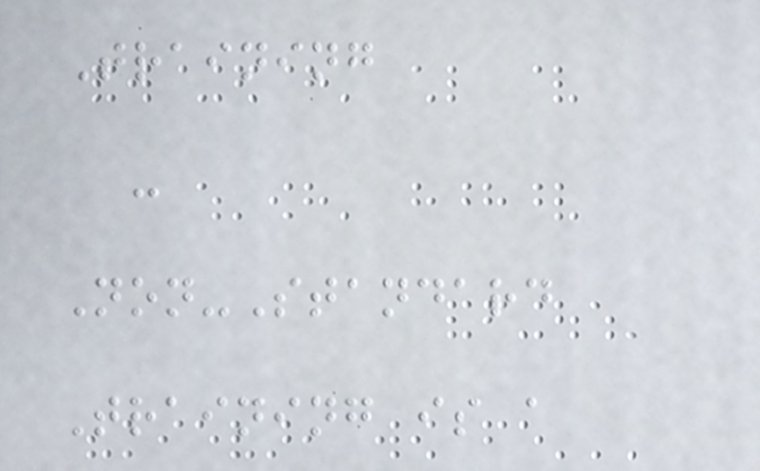Training
-
Non-Standard
Training is a
